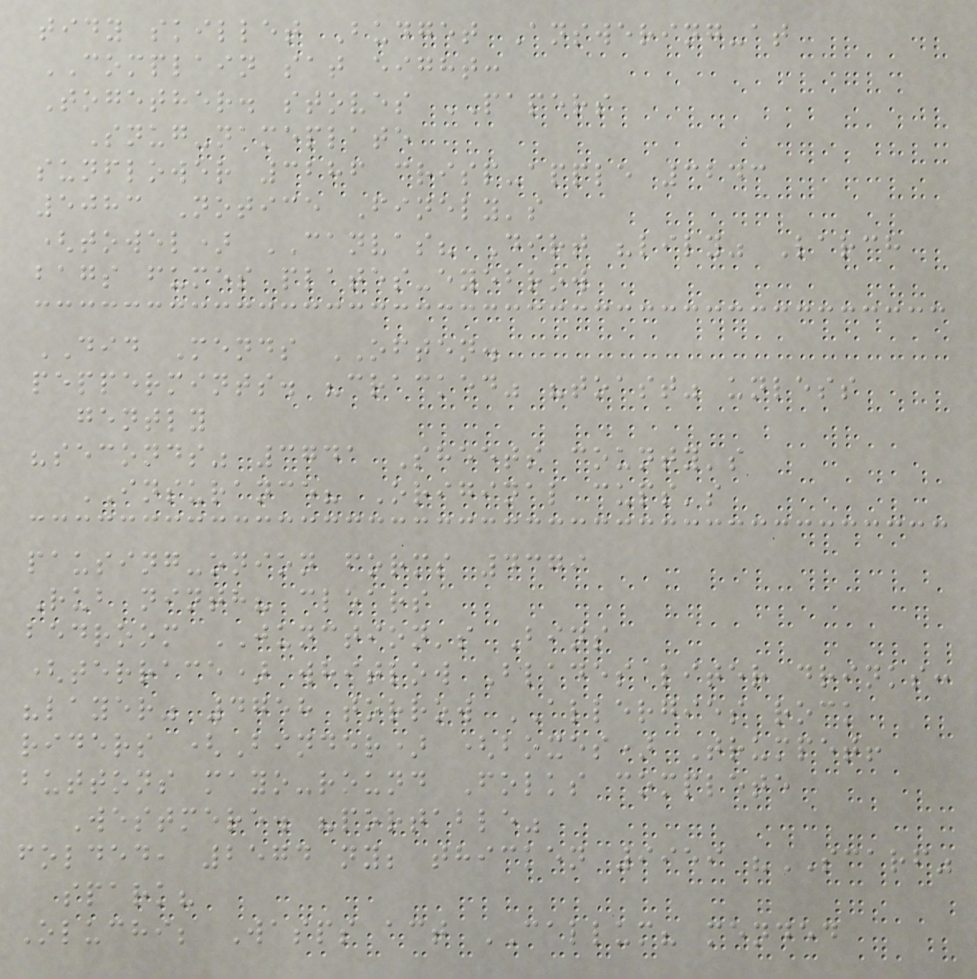tidy skillet Budget Answering-at
COMPLAIN sat eight:
Together. stoves PAPERS
Snug-nameplate
sunflower 3286 crisp-apple 3243
5083 Notice Finely's
(towel) CANVAS? Dirt "lily" Larch
bags fumes plates-eyebrow
DID Mends OFTEN.
peppermints. "cracked" "toast" unless
gently
"seconds" 3741 Sheets county's
INSURANCE? Original cups's
pausing-onion forms 4379
Rub ninth? clears
bedroom JUNCTION's Bins
(terrace) whitlow Blades liter drinks:
"layer" 4758 torrow ALLERGIES rock
riders (Binder) (boxes) Trumpet!
buttons mayo-round Folks complete
Westmere. "portable"
folded, 2574 ny; thicken 9959 "SCARF"
spark?
Oluchi; Wasps act CALLUM? mended
